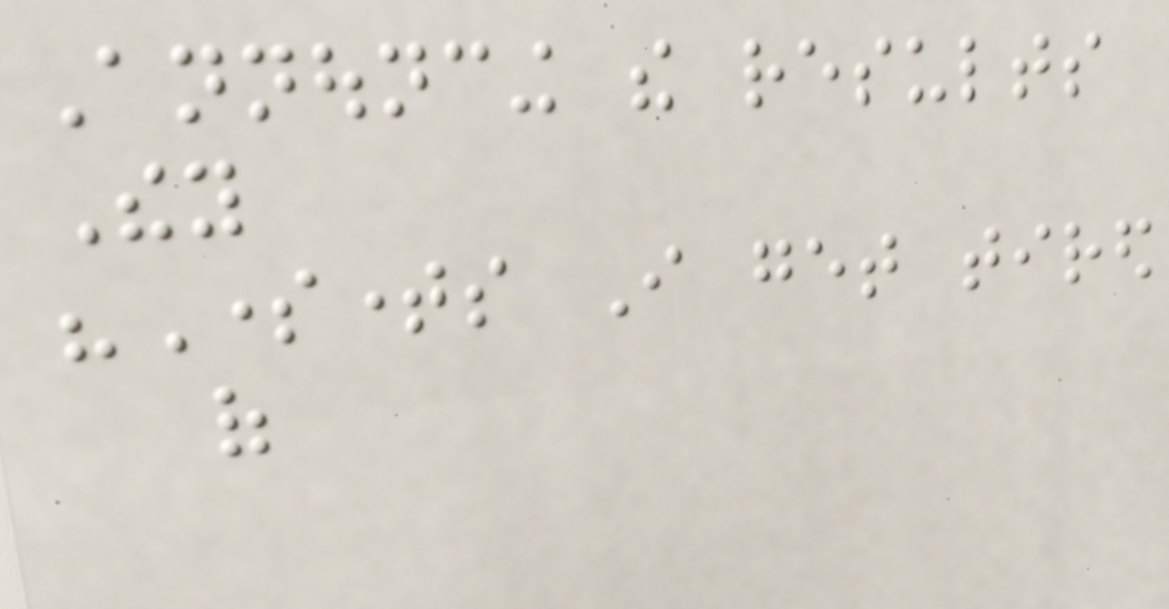Announcing the results
They
"Sometimes I get tired
of
